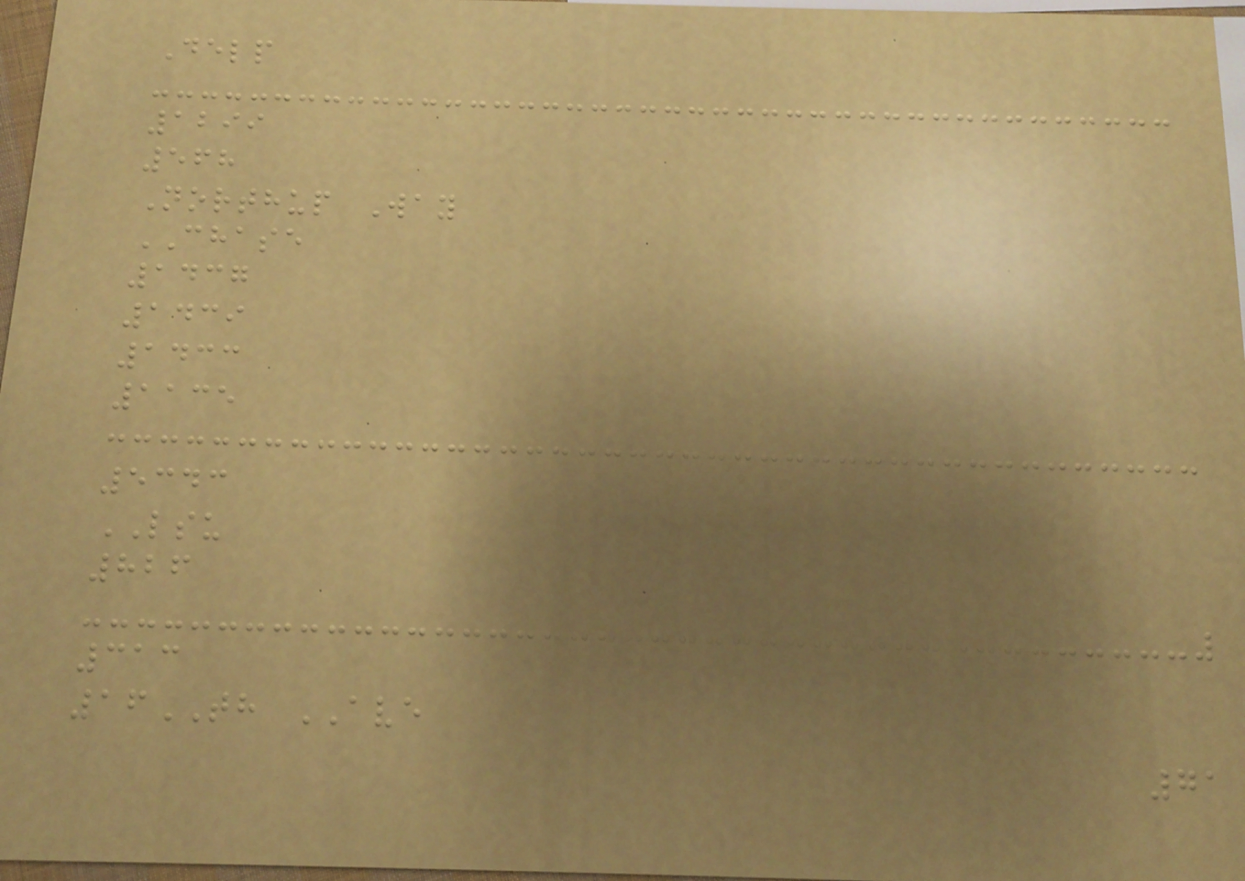Delp
1299
568
Northup Way
CHASE
1437
1439
1433
1135
5343
LSU
826
313
16TH AVE
71
